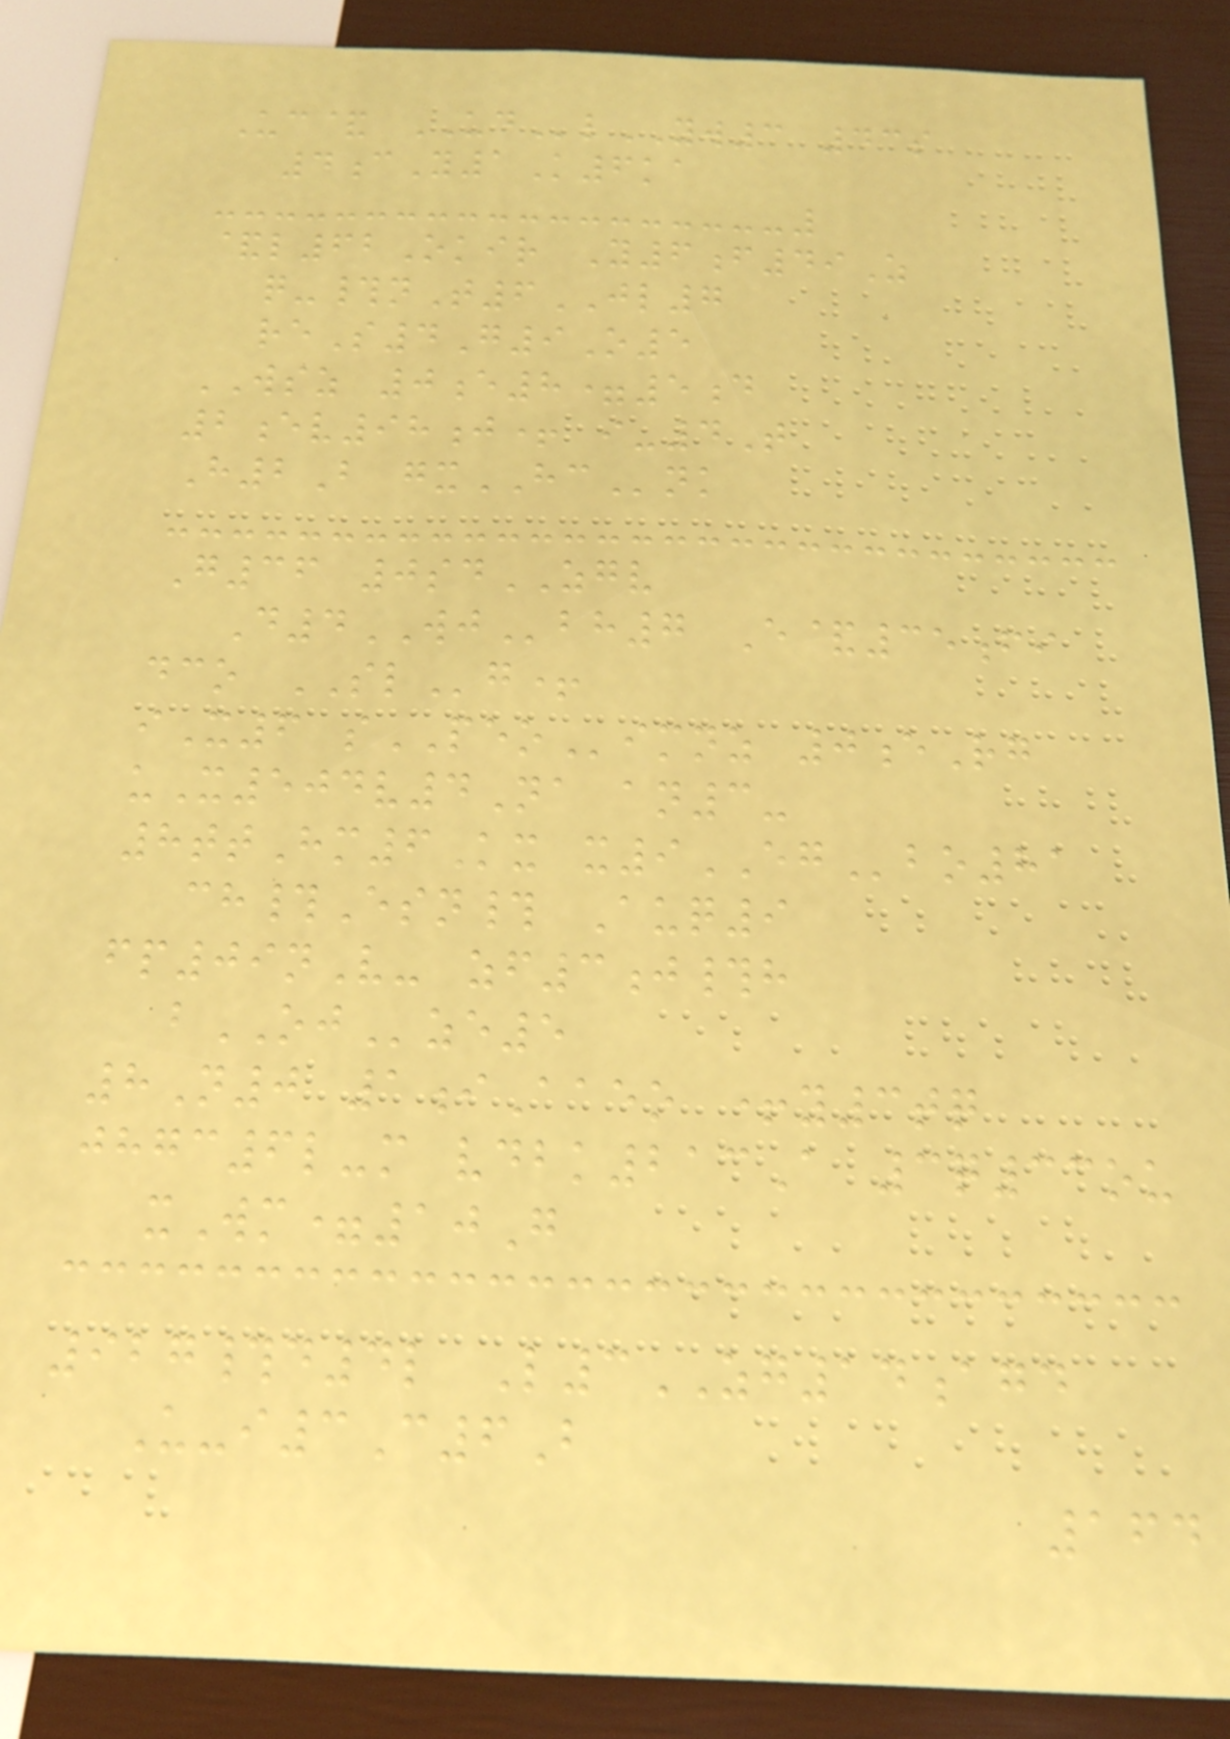Uc& UDlYW3 43s
4cY1K6ka
&l62Okir Y6f49Z
q-#nT6JL7
reS4G9O5
WSZ 0e8=5d
2ev98j+ i-4T
H2B gxHCnk
G36 0sdZGV
D4WJbh7 E&35fi
dco SLg+
iX6 sPEOimnz 0eRg
uX504v4Na an3-
8ttHm6Kx x9EGbo81
ch#Esn# Auq9
fp09nV- zf3j#h
bOJze5
8N0 1iAaeo +y3tq
jhgc6l-m vdbk213A 3q33ou
xWm=10G
927#d4l L3ZG14agd
U-i3C6B
164
